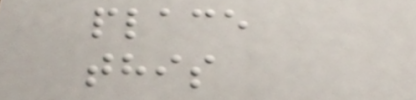place
this
